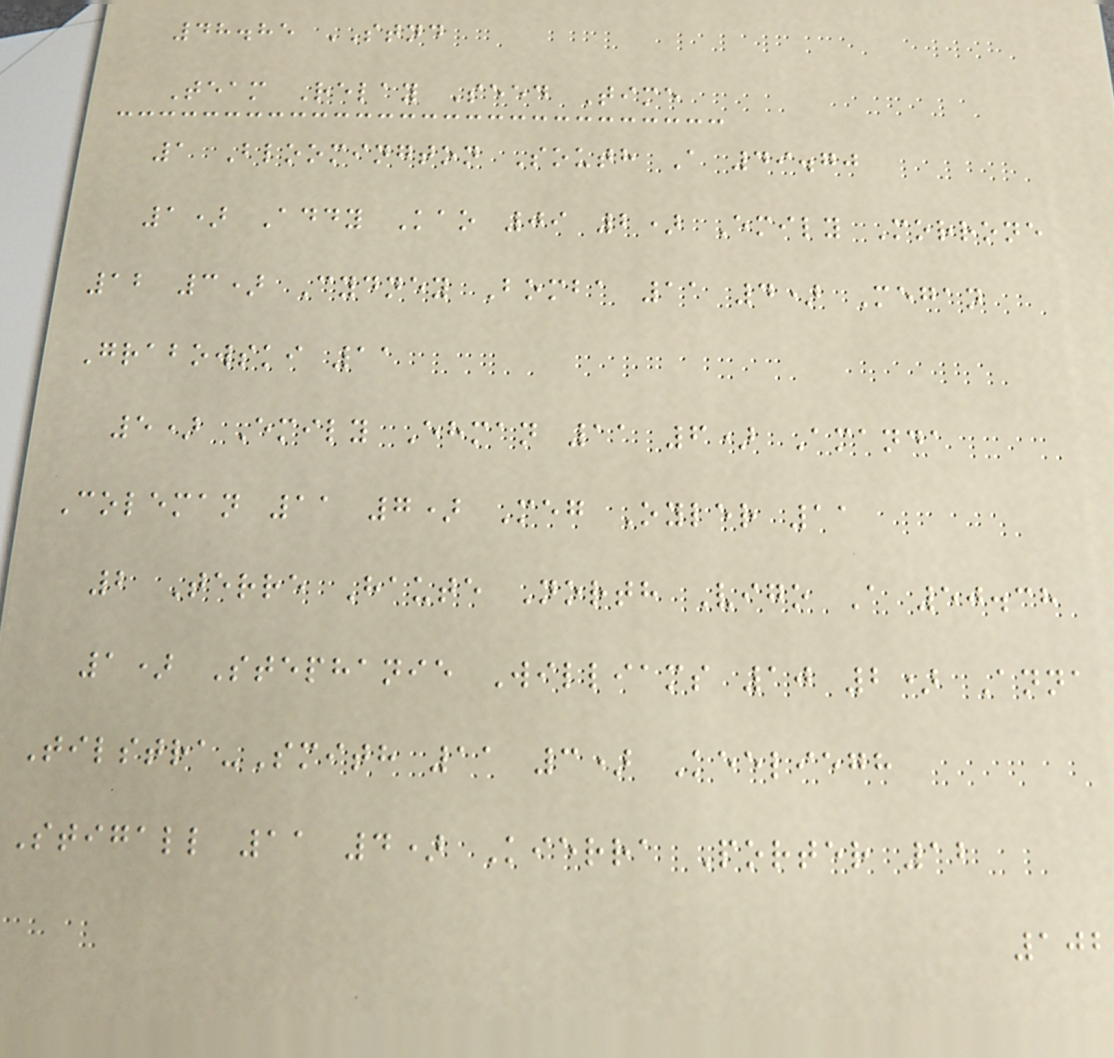48.85 STND
Team Relay Seed Time
1 Bloomington South A 49.70
1) Addy Kao 09 2) Emily Morrone
12 3) Cydney Bomba 11 4) Megan
Grabowski 11
5) Emily Ehman 11 6) Amanda
Coleman 11 7) Meg Oyler 11
2 Terre Haute North Vigo A 50.38
1) Stephanie Williams 10 2) Anna
Tilstra-Smith 11 3) Keeliegh
Stigall 11 4) Kierra Porter 12
102
